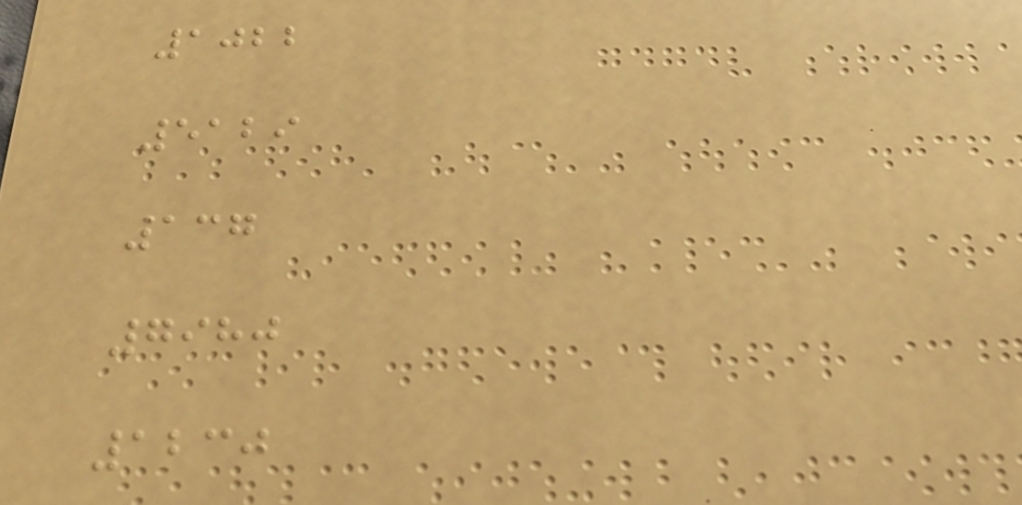1022
5129
137
7980
1230
